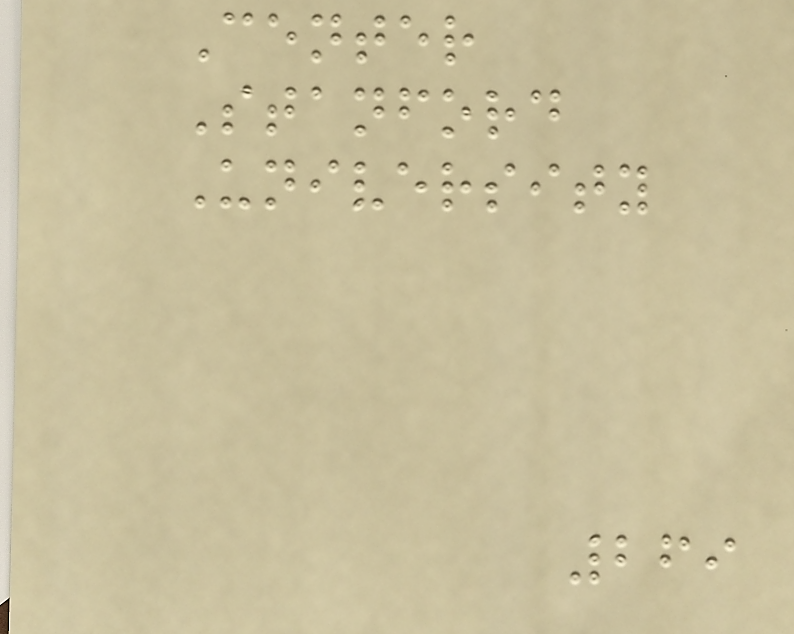Center
Stanford
University
269
